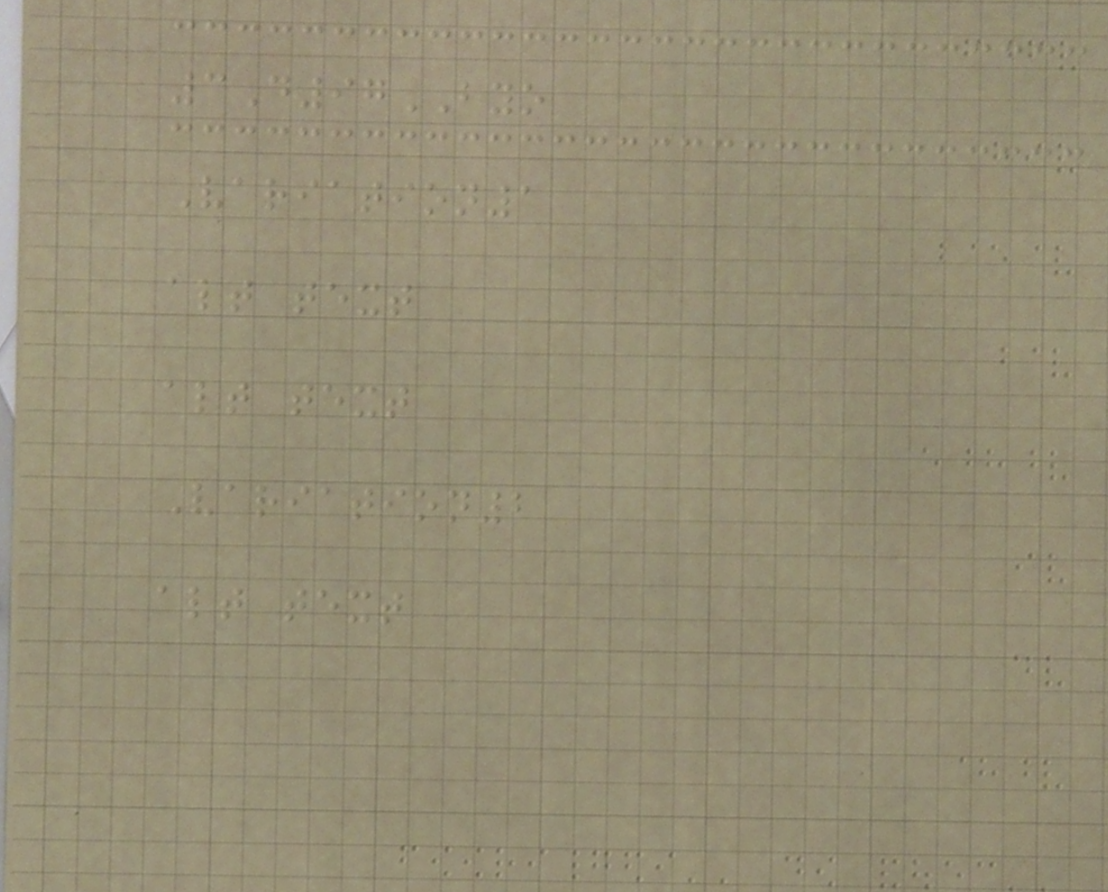3D97BYO
Variation1
alt text
alt text
Variation2
alt text
